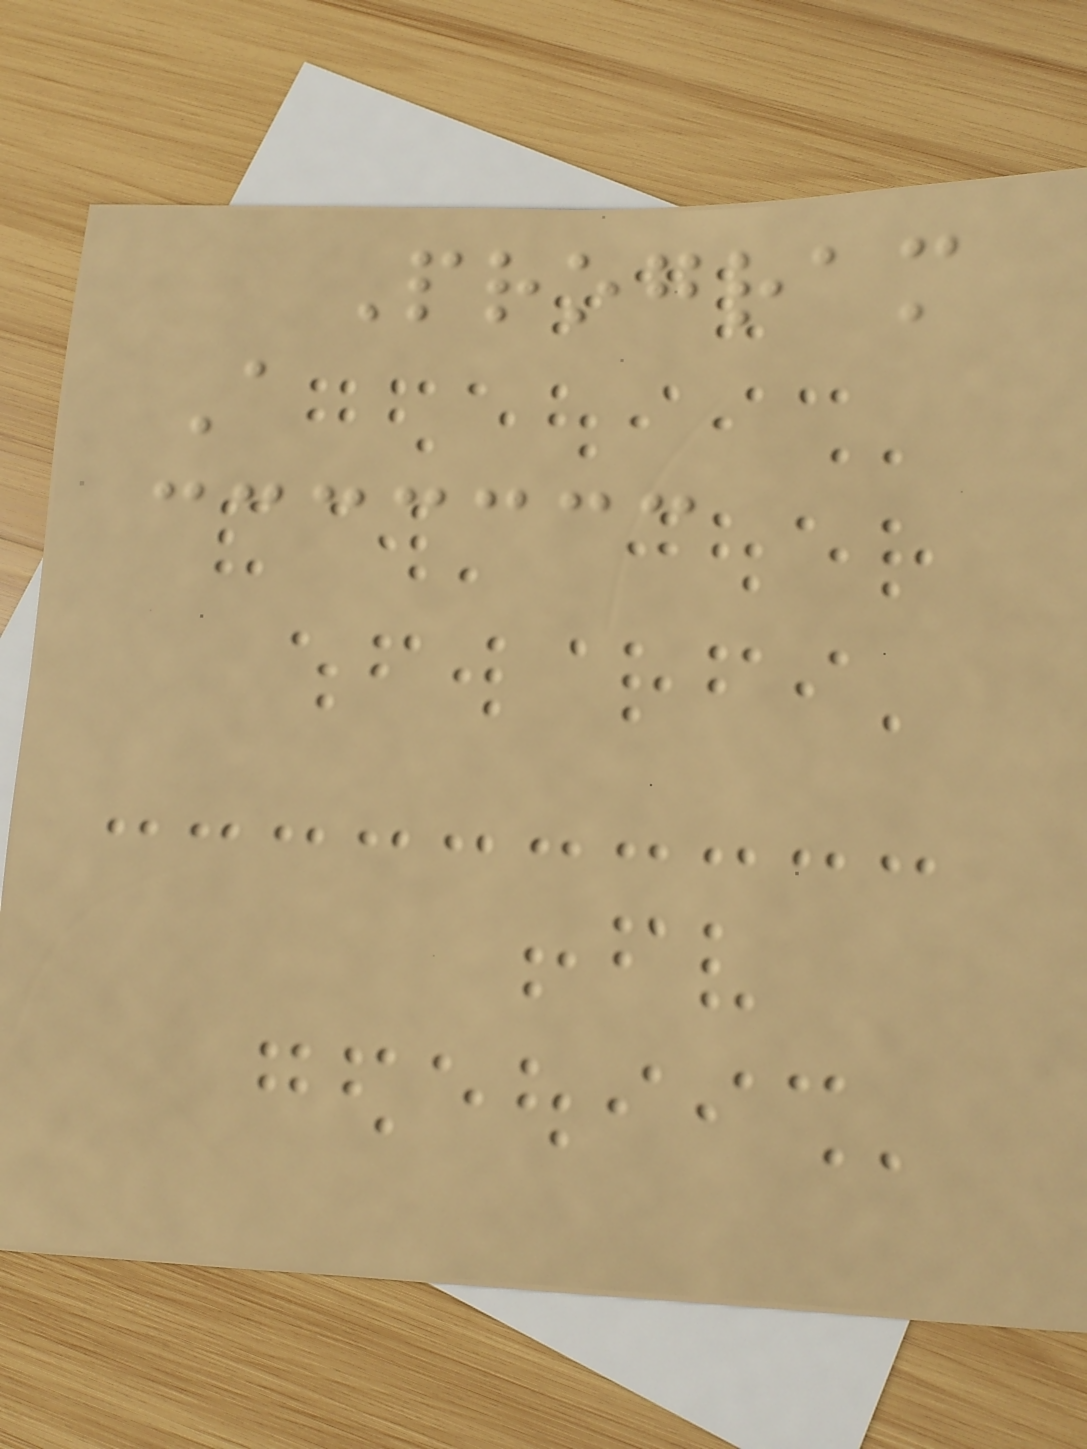Program
A
